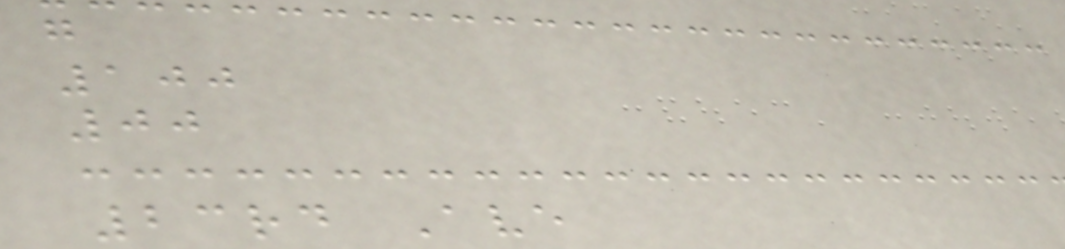g
100
00
23rd Ave
